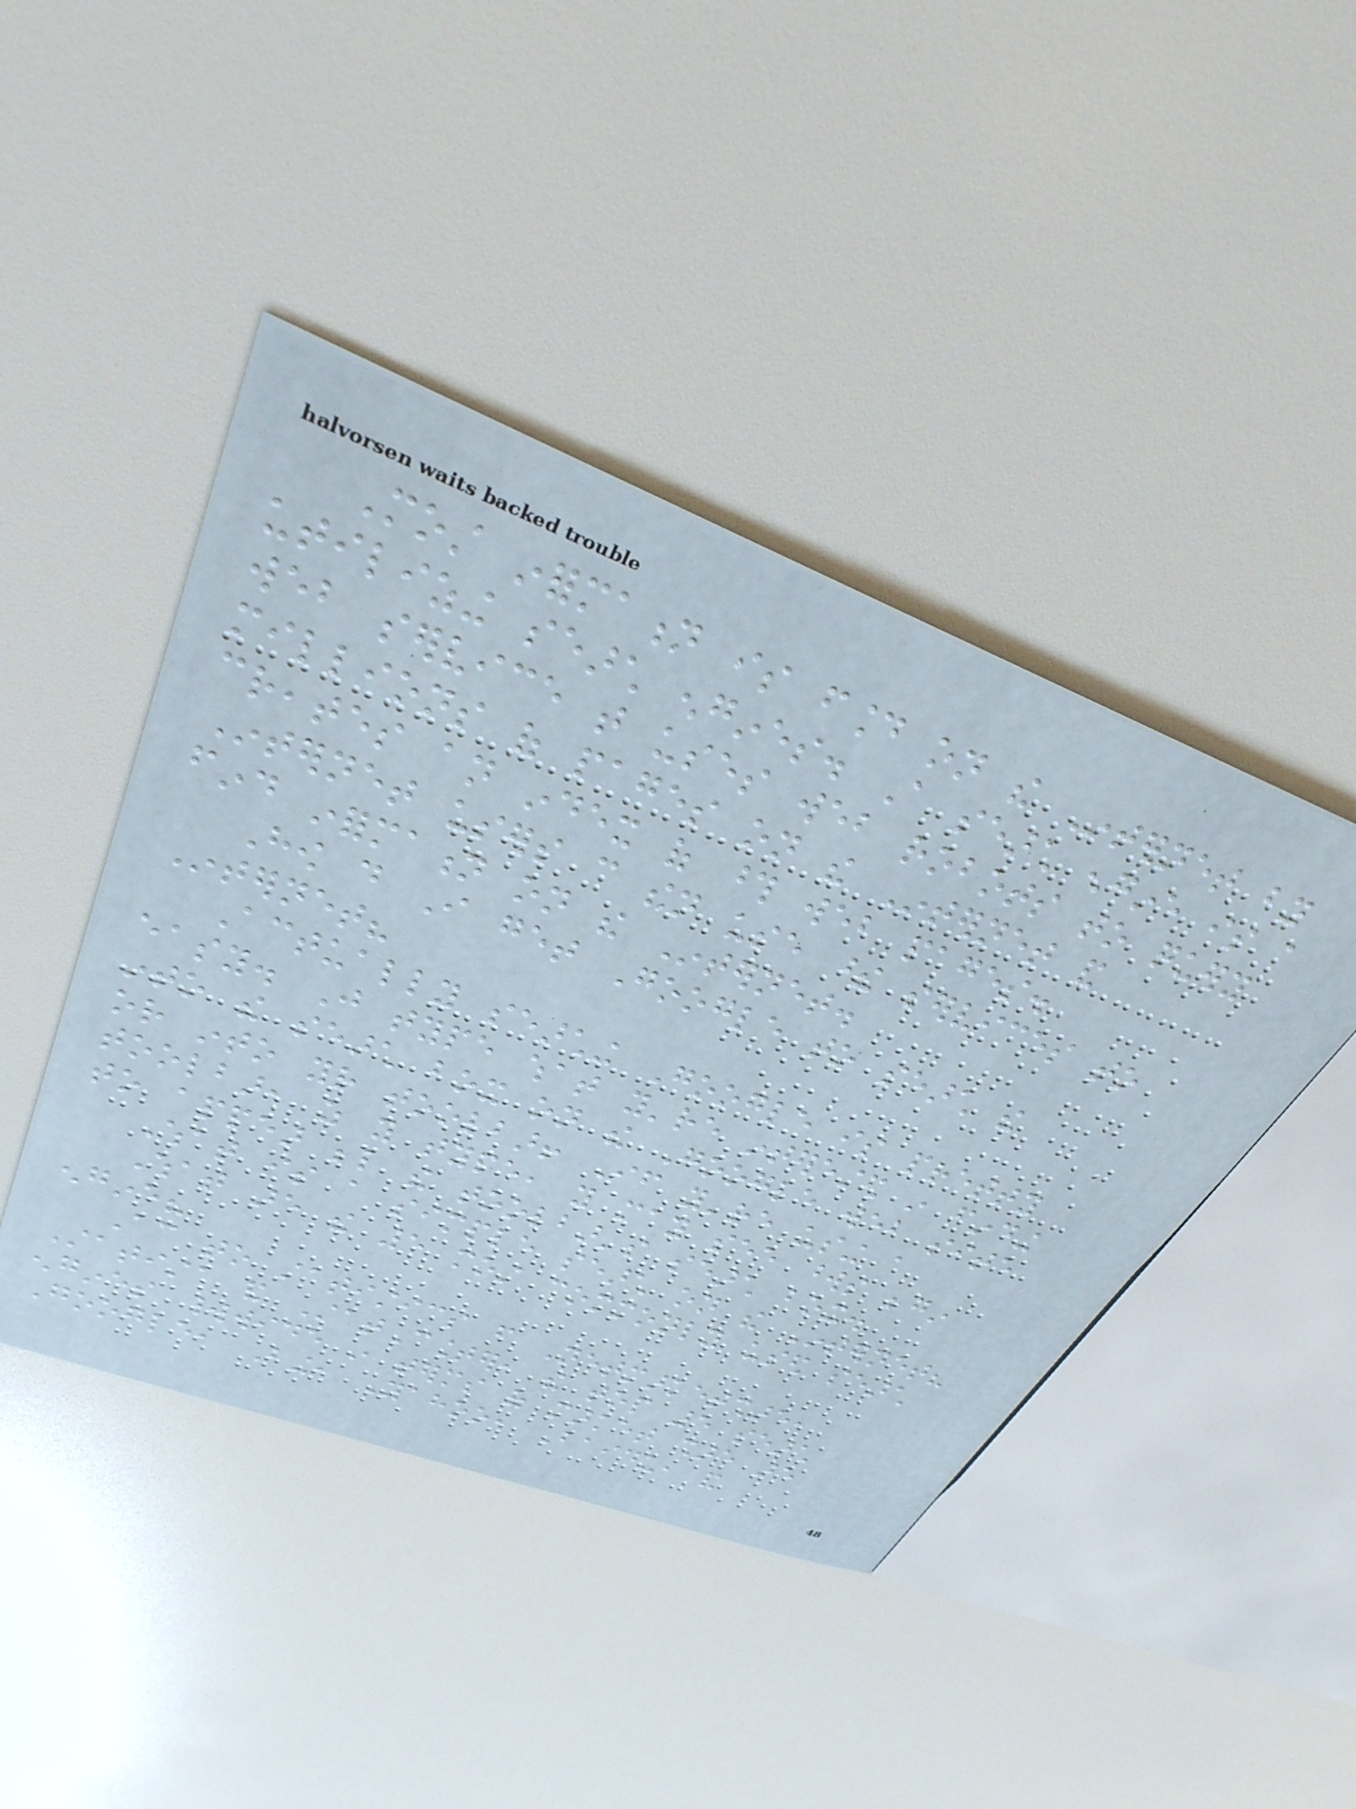Most information is found on the Internet by
utilizing search engines. A search engine is a
web service that uses web robots to query
millions of pages on the Internet and
creates an index of those web pages.
Internet users can then use these services to
find information on the Internet.
How do I get Google to search the
Internet?
Actually searching Google is pretty
easy. Just type what you're interested in finding
into the search box on the Google web site
or into your toolbar! If you're using a
toolbar, as you type, you may see words begin
to appear below the toolbar's search box.
What is a simple search on the Internet?
What are the 5 most commonly used search
engine?
According to statistics from Netmarketshare,
Statista and StatCounter, the top 5 search
engines worldwide in terms of market share are
Google, Bing, Yahoo, Baidu, and
